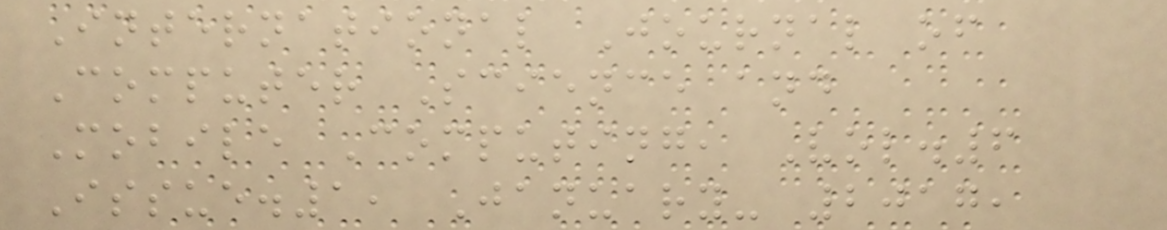International Journal of
Computer Science and
Mobile Computing, Vol.6
Issue.1, January- 2017,
